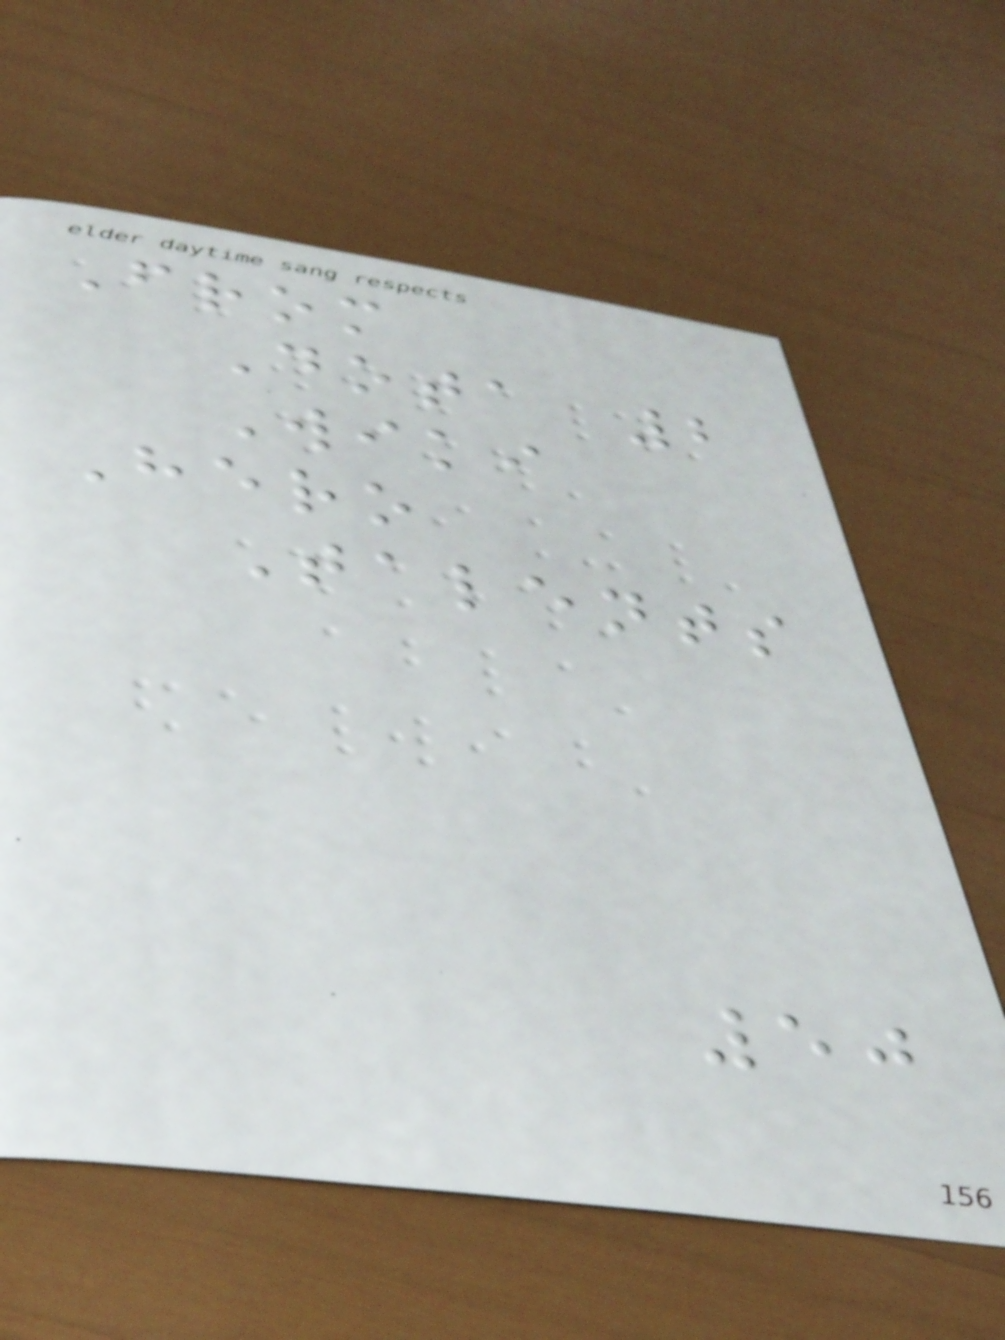From
Dota 2
Wiki
Hero
Talents
50
